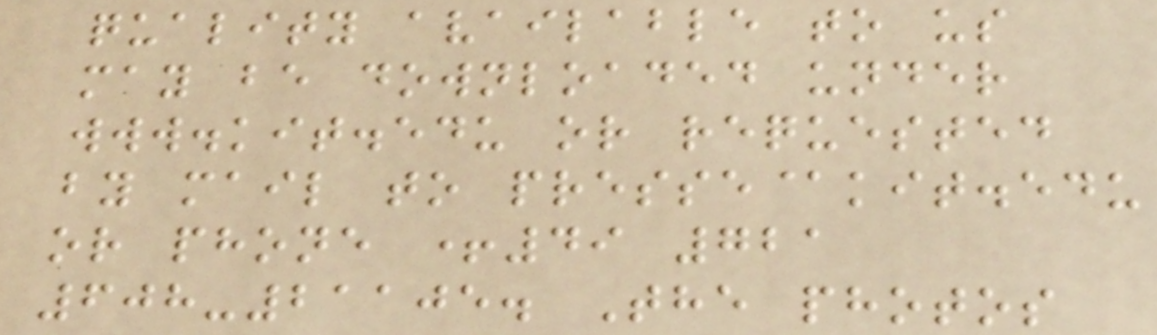quality available to us
may be downloaded under
www.kit.edu or requested
by mail to presse@kit.edu
or phone +49 721
608-21105. The photos
